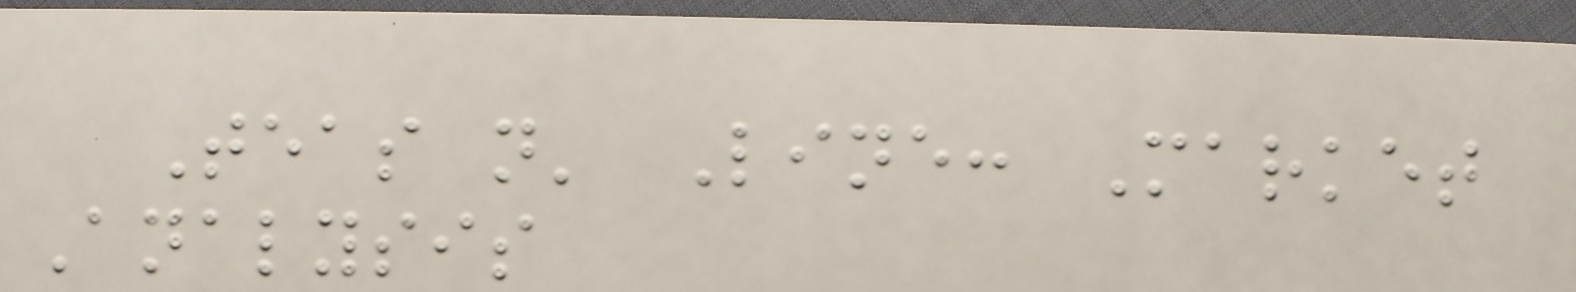Teas n' Line: Market
Analysis
